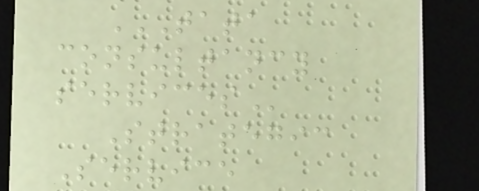TATA
CONSULTANCY
SERVICES
Strategic
Service
